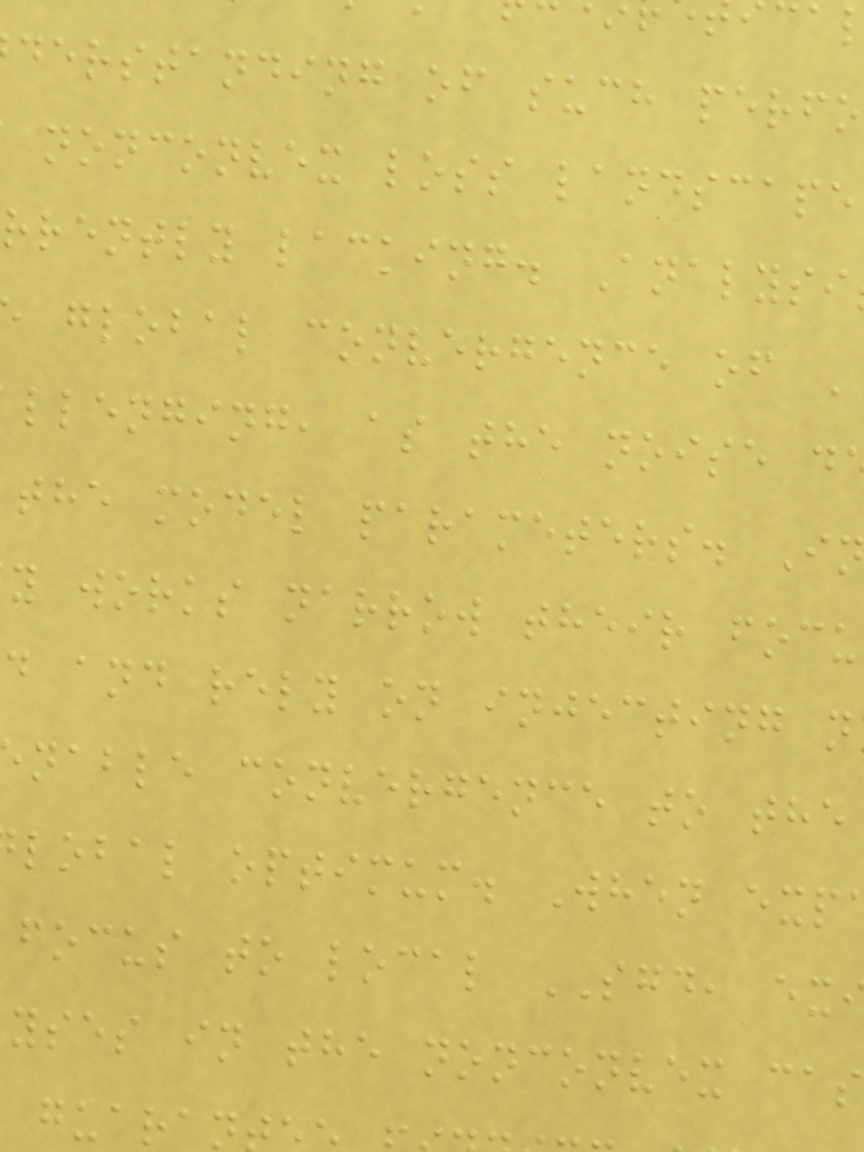derstanding of such perfo
nonconvex loss landscape
rrently lacking. Analysi
global convergence of
llenging, as the noise d
the model parameters. I
y works narrow their focu
d and rely on injecting n
nable convergence to the
lobal optimum. When exp
focus to local SGD, ex
yses in the nonconvex cas
